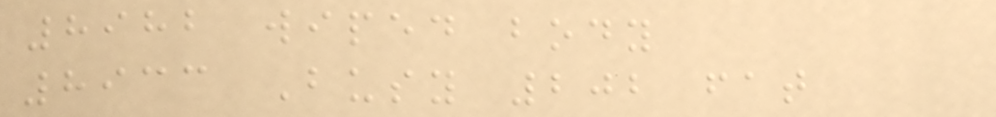8982 wiped body
8933 Busy 202 fat
